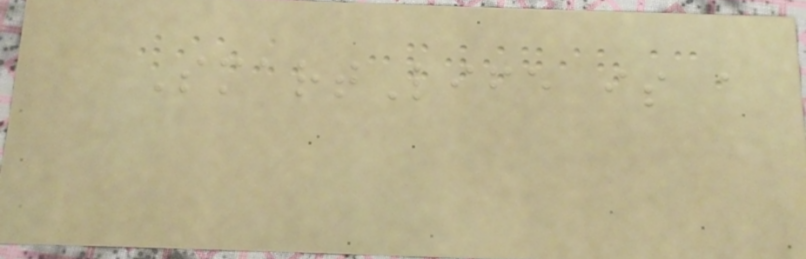SmartLife is a
